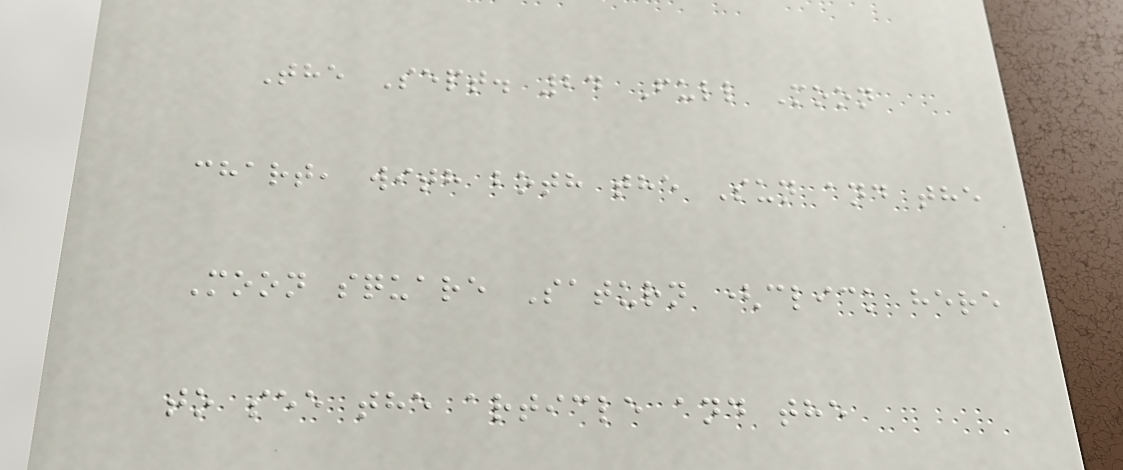The Sept. 24 Full Moon
chart, with both the Sun and the
Moon square Saturn (click here
to see the article and the
